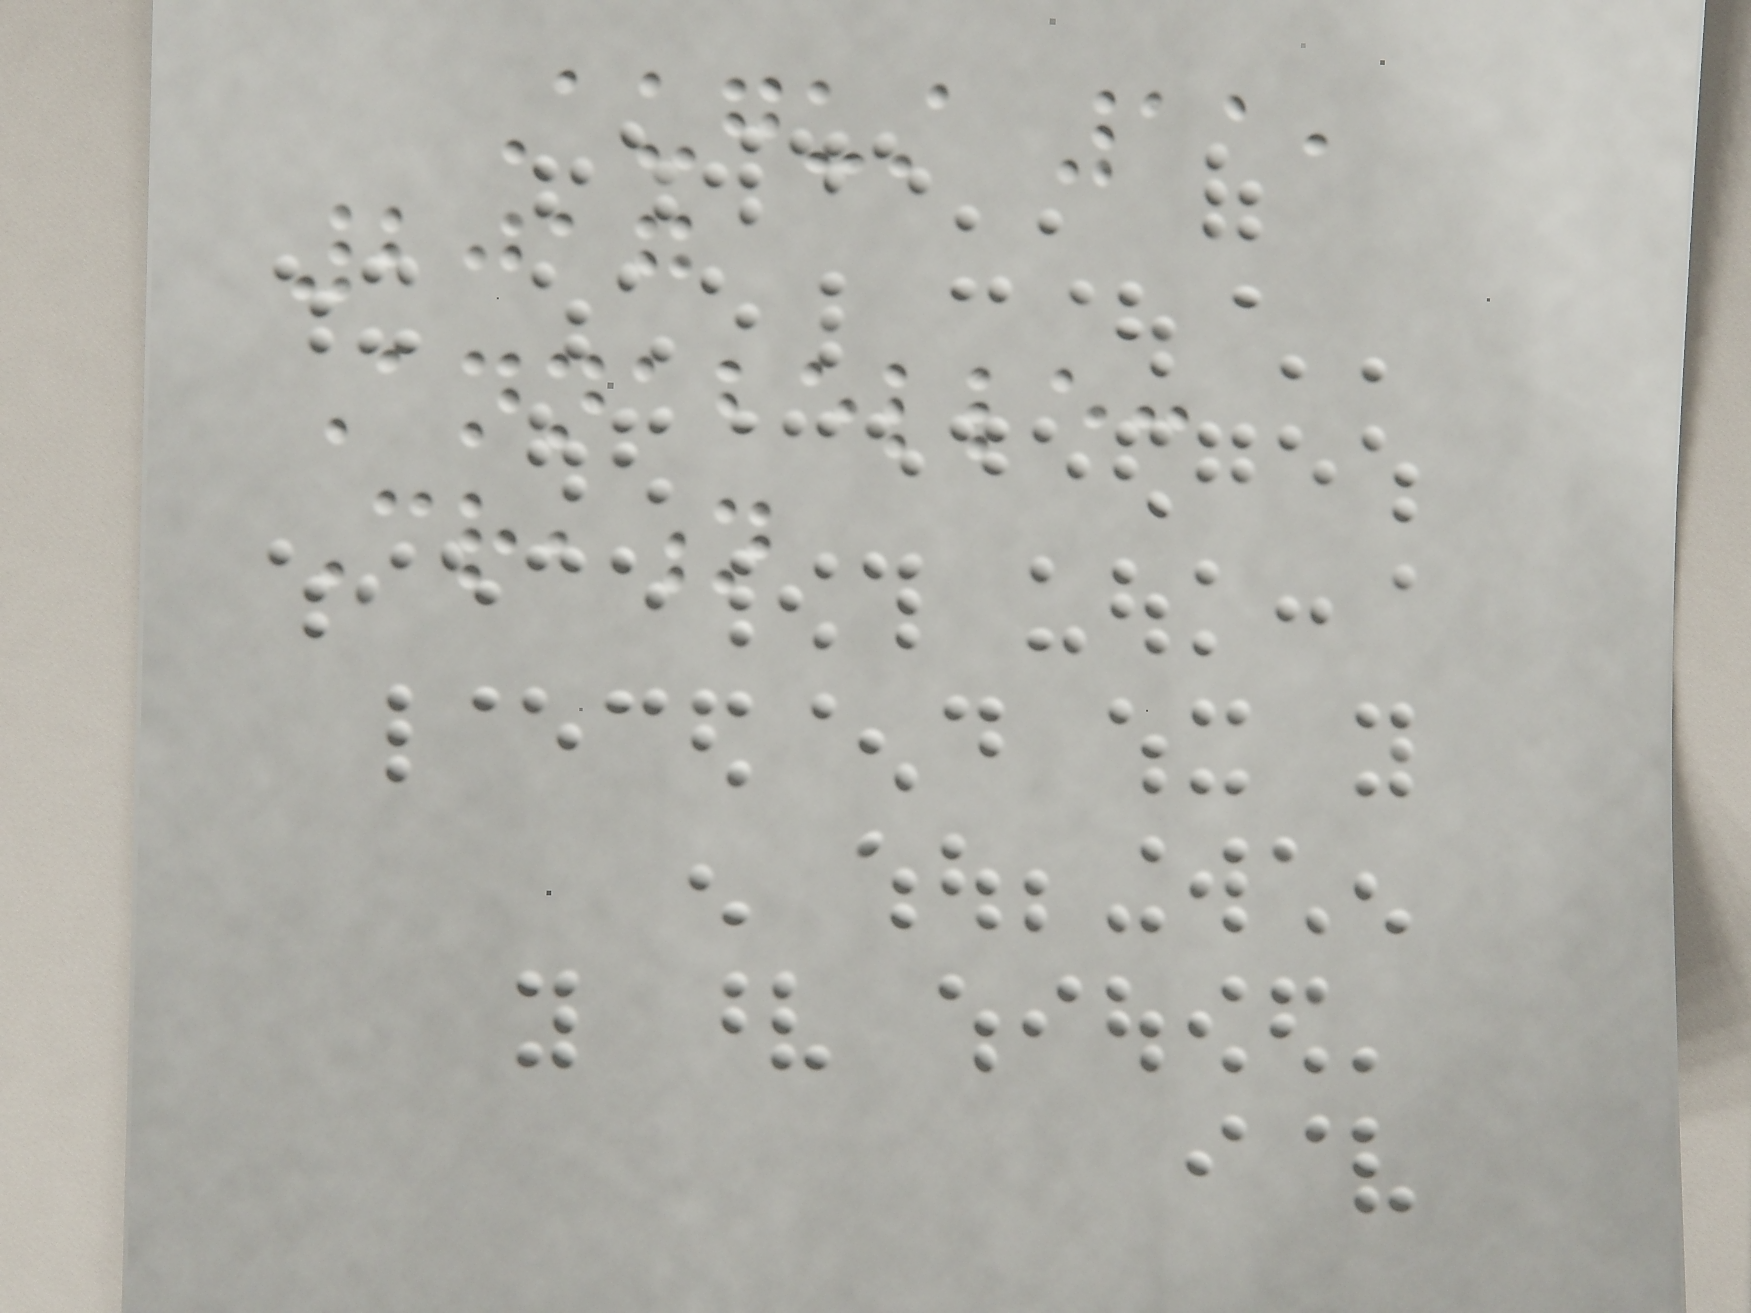August 11,
2017
Annabelle:
Creation
